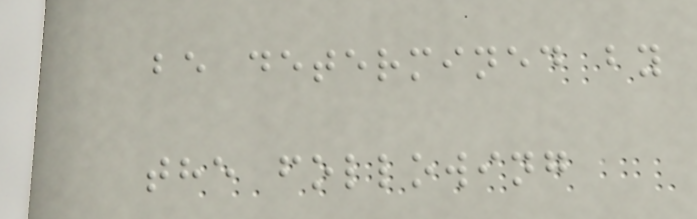be determined by
the following
